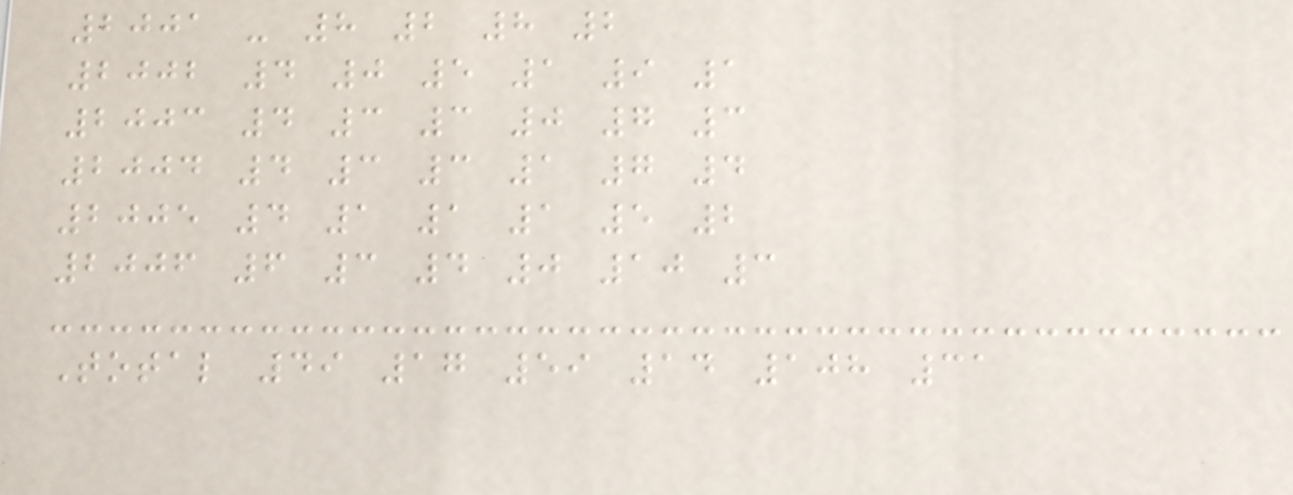2001 - 8 2 8 2
2002 4 0 5 1 9 1
2003 4 3 3 0 7 3
2004 4 3 3 1 7 4
2005 4 1 1 1 5 2
2006 6 3 4 0 10 3
Total 49 17 59 14 108 31
